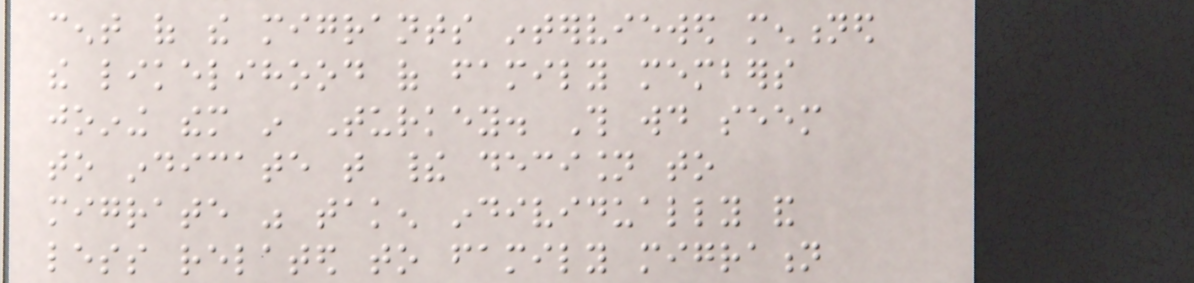cent of the migrants interviewed mentioned
the likelihood of family members
joining them in Turkey. This would seem
to indicate that their decision to
migrate was taken individually and
less related to family migration
